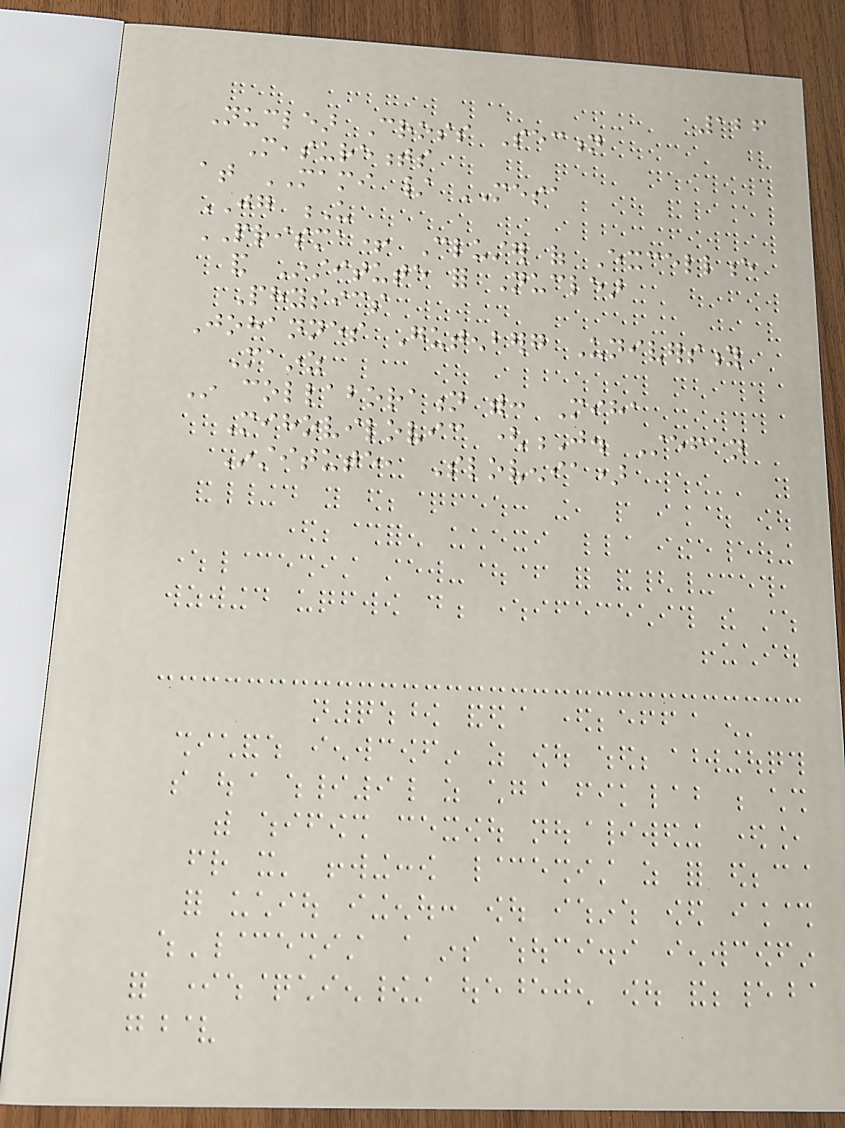126
Nuclear Cross Section
Measurements
at MAMI / MESA
JG U
PRISMA+ Cluster of Excellence
and Institute for Nuclear
Physics
Johannes Gutenberg University
Mainz
In collaboration with: Miha
Mihovilovic (J. Stefan
Institute, Slovenia)
